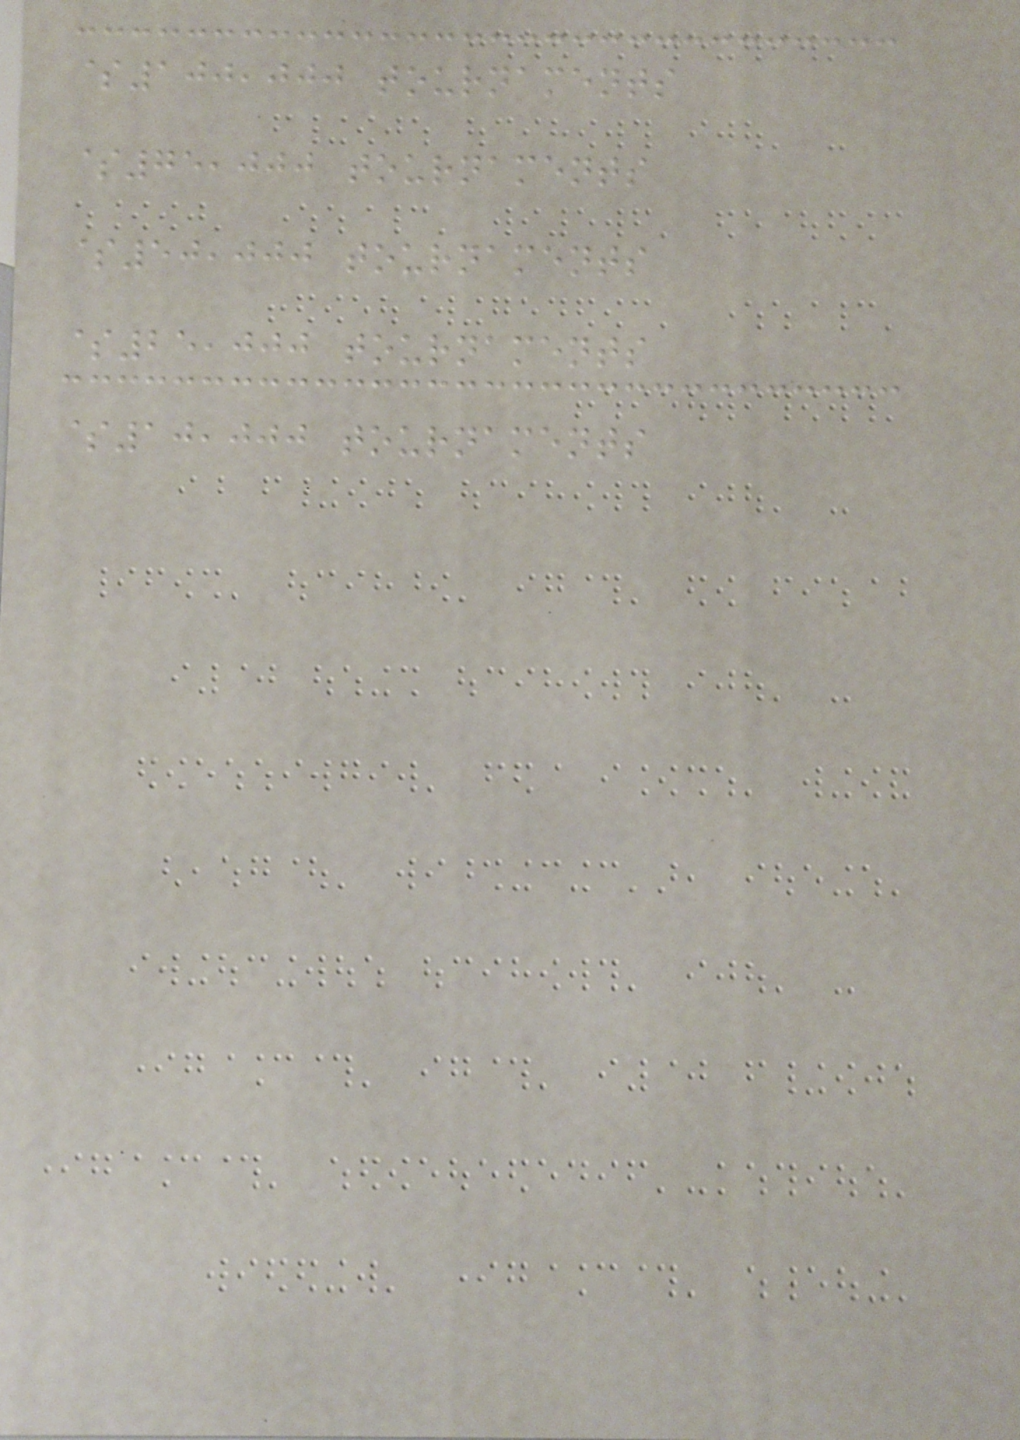$100,000 tournaments
$75,000 tournaments
$50,000 tournaments
$25,000 tournaments
$10,000 tournaments
